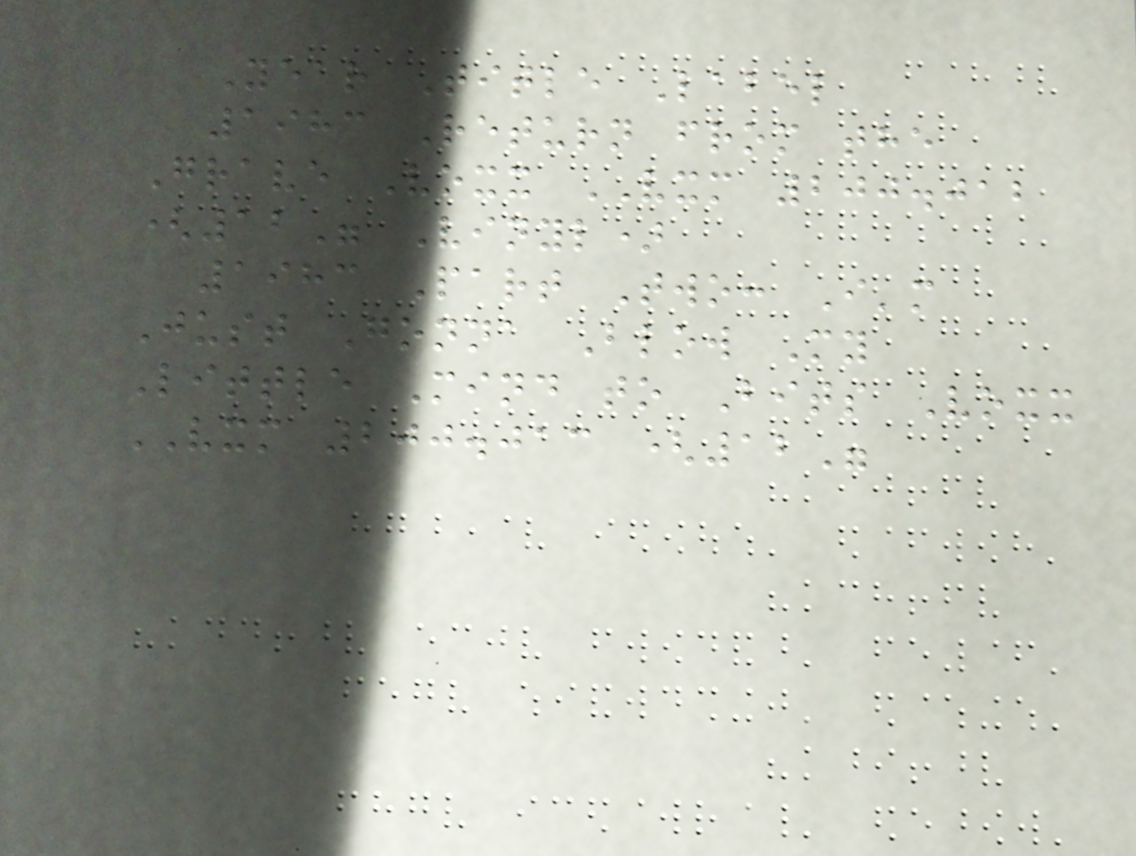Year Title Label
1983 Return from the
Grave Voxx VXM 200.012
(12" Vinyl)
1983 Part Two: I'm
Just Gonna Blow My
Little Mind to Bits Voxx
VXM 200.013 (12"
